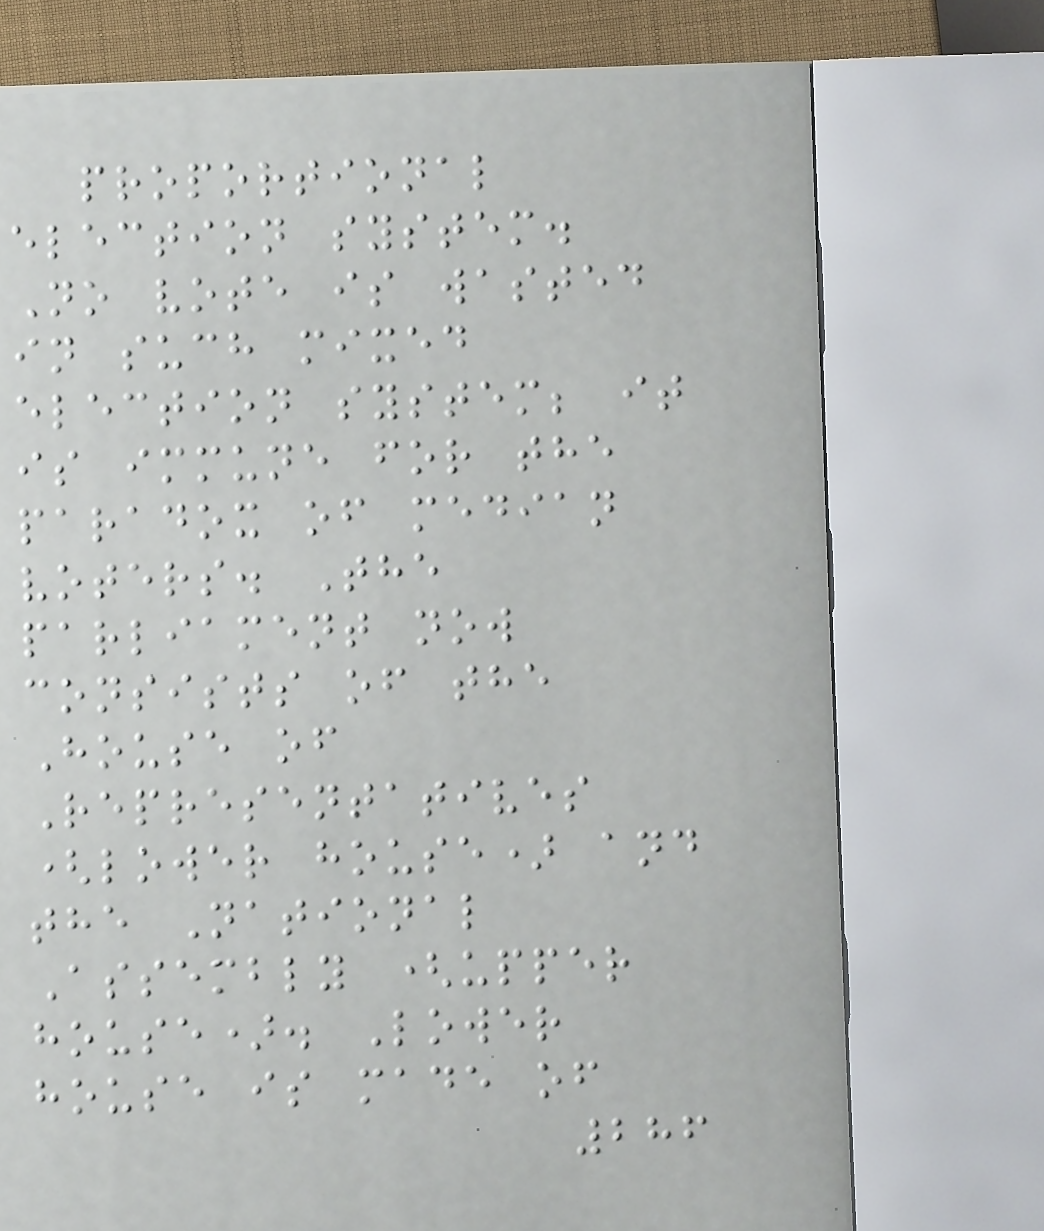proportional
election system.
No vote is wasted
in such mixed
election system; it
is immune for the
paradox of median
voters. The
parliament now
consists of the
House of
Representatives
(lower house) and
the National
Assembly (upper
house). Lower
house is made of
286
